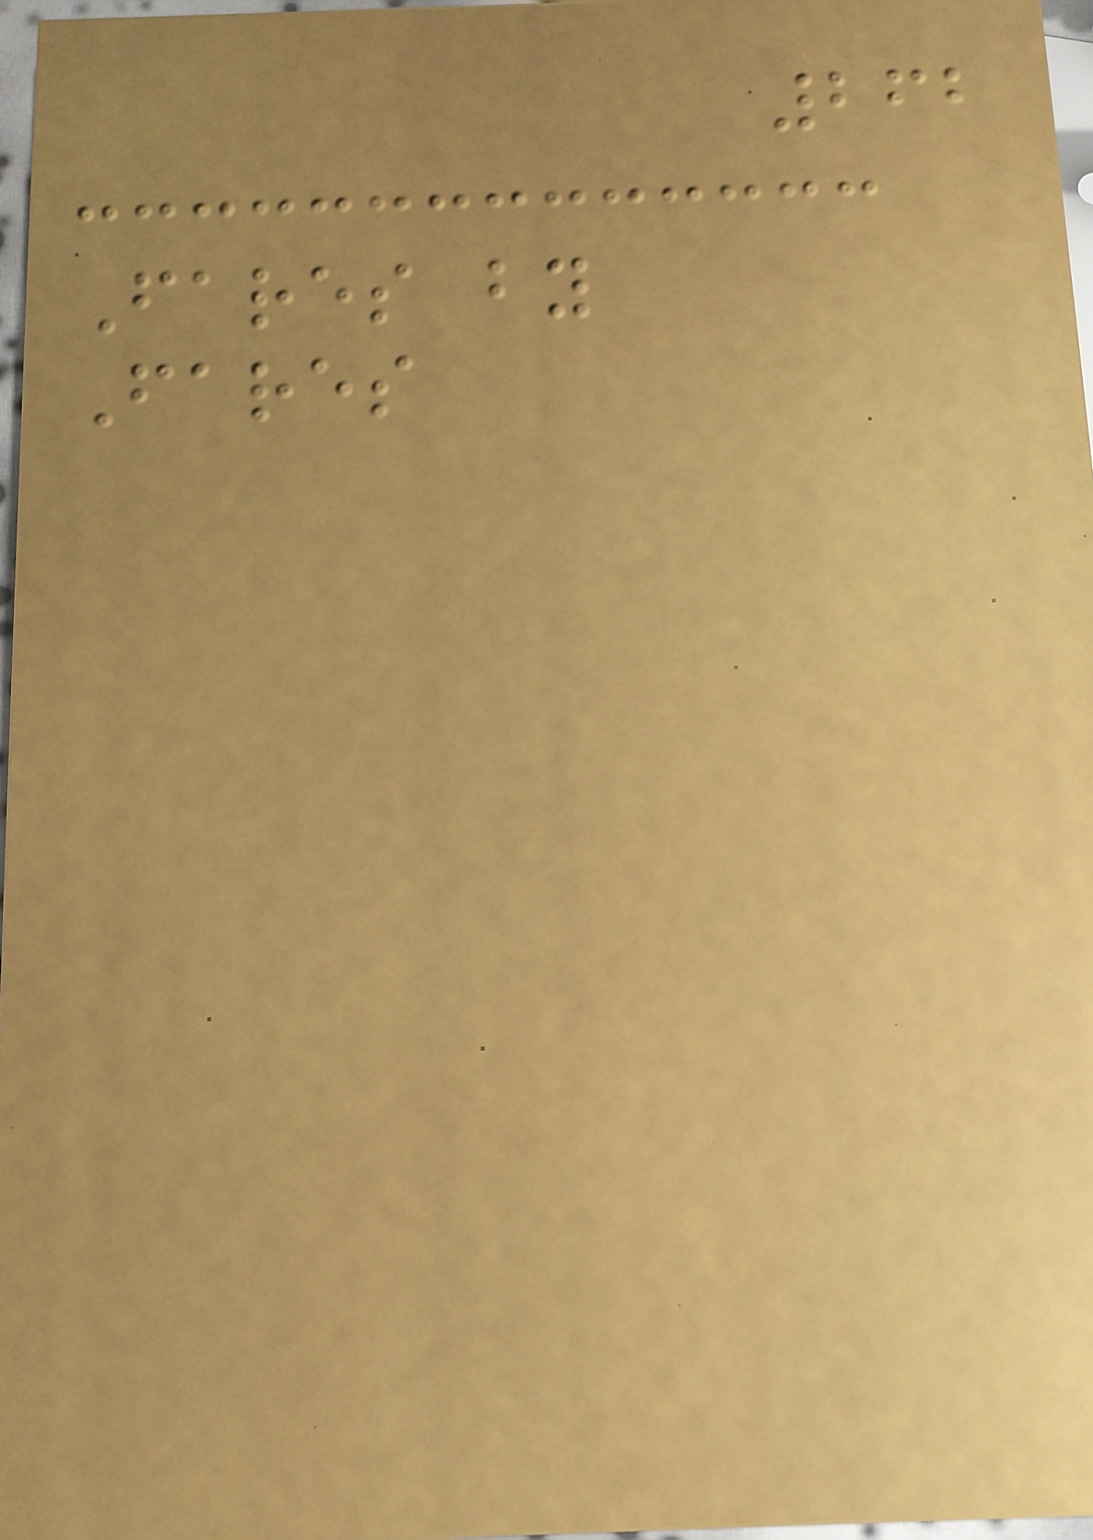262
Fares by
Fares
